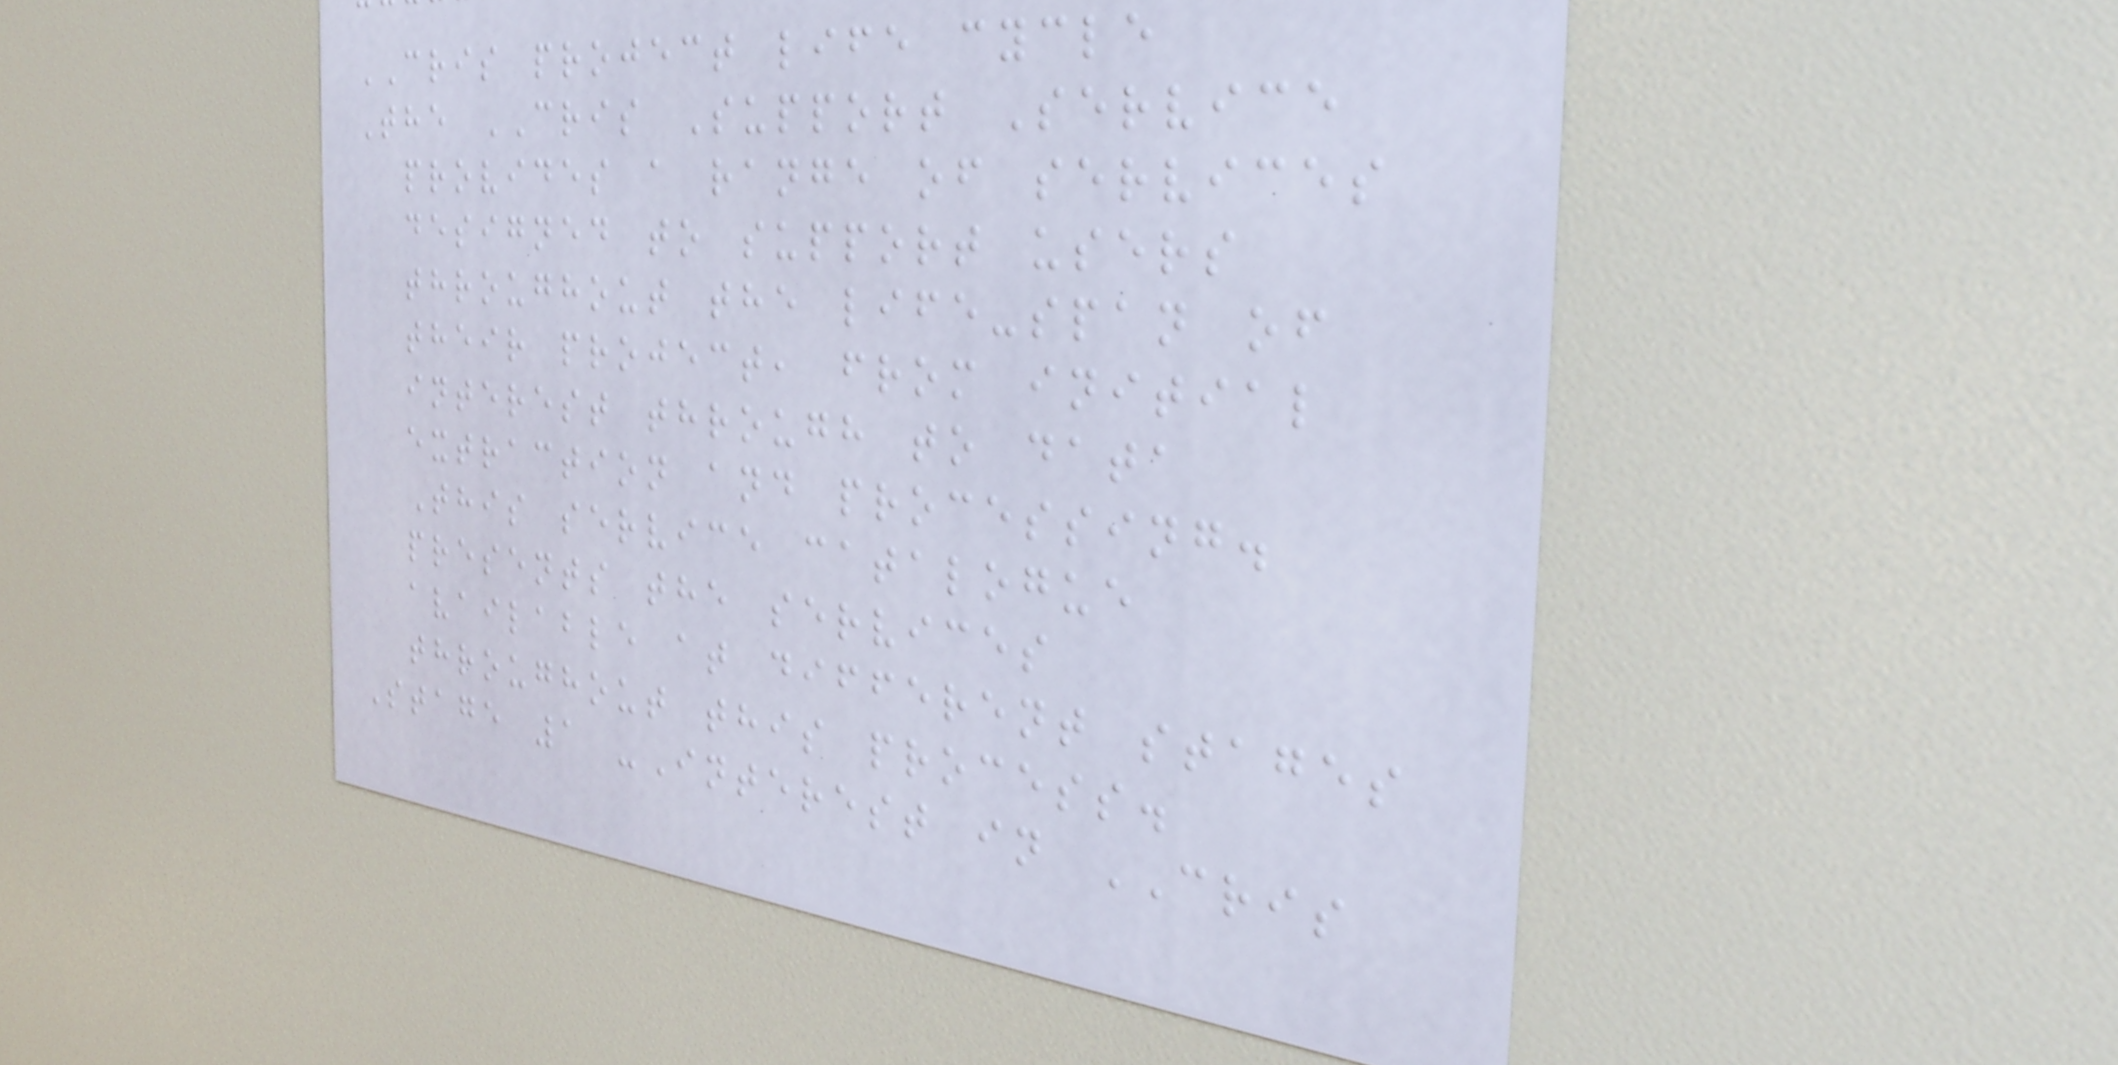CRIS project life cycle
The CRIS Support Service
provides a range of services
designed to support users
throughout the life-span of
their project, from initial
interest through to data
extraction and processing.
This service catalogue
presents the services
available at different stages
throughout this process.
Stage 1 -Interest in CRIS
